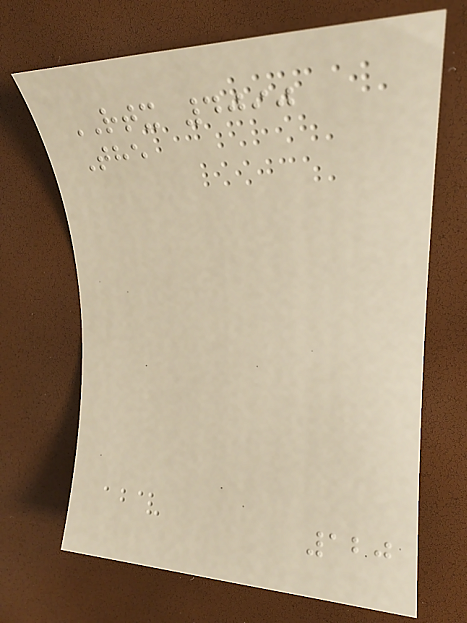RTX 4090
The
120
